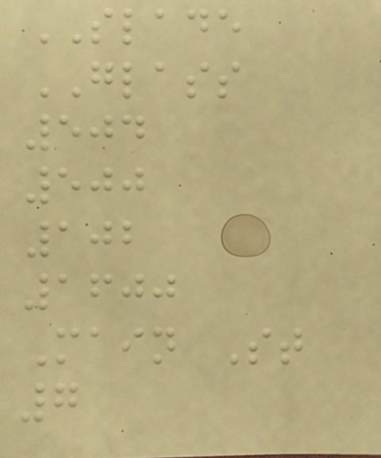SLADE
GLASS
504
500
102
1600
Main St
7
